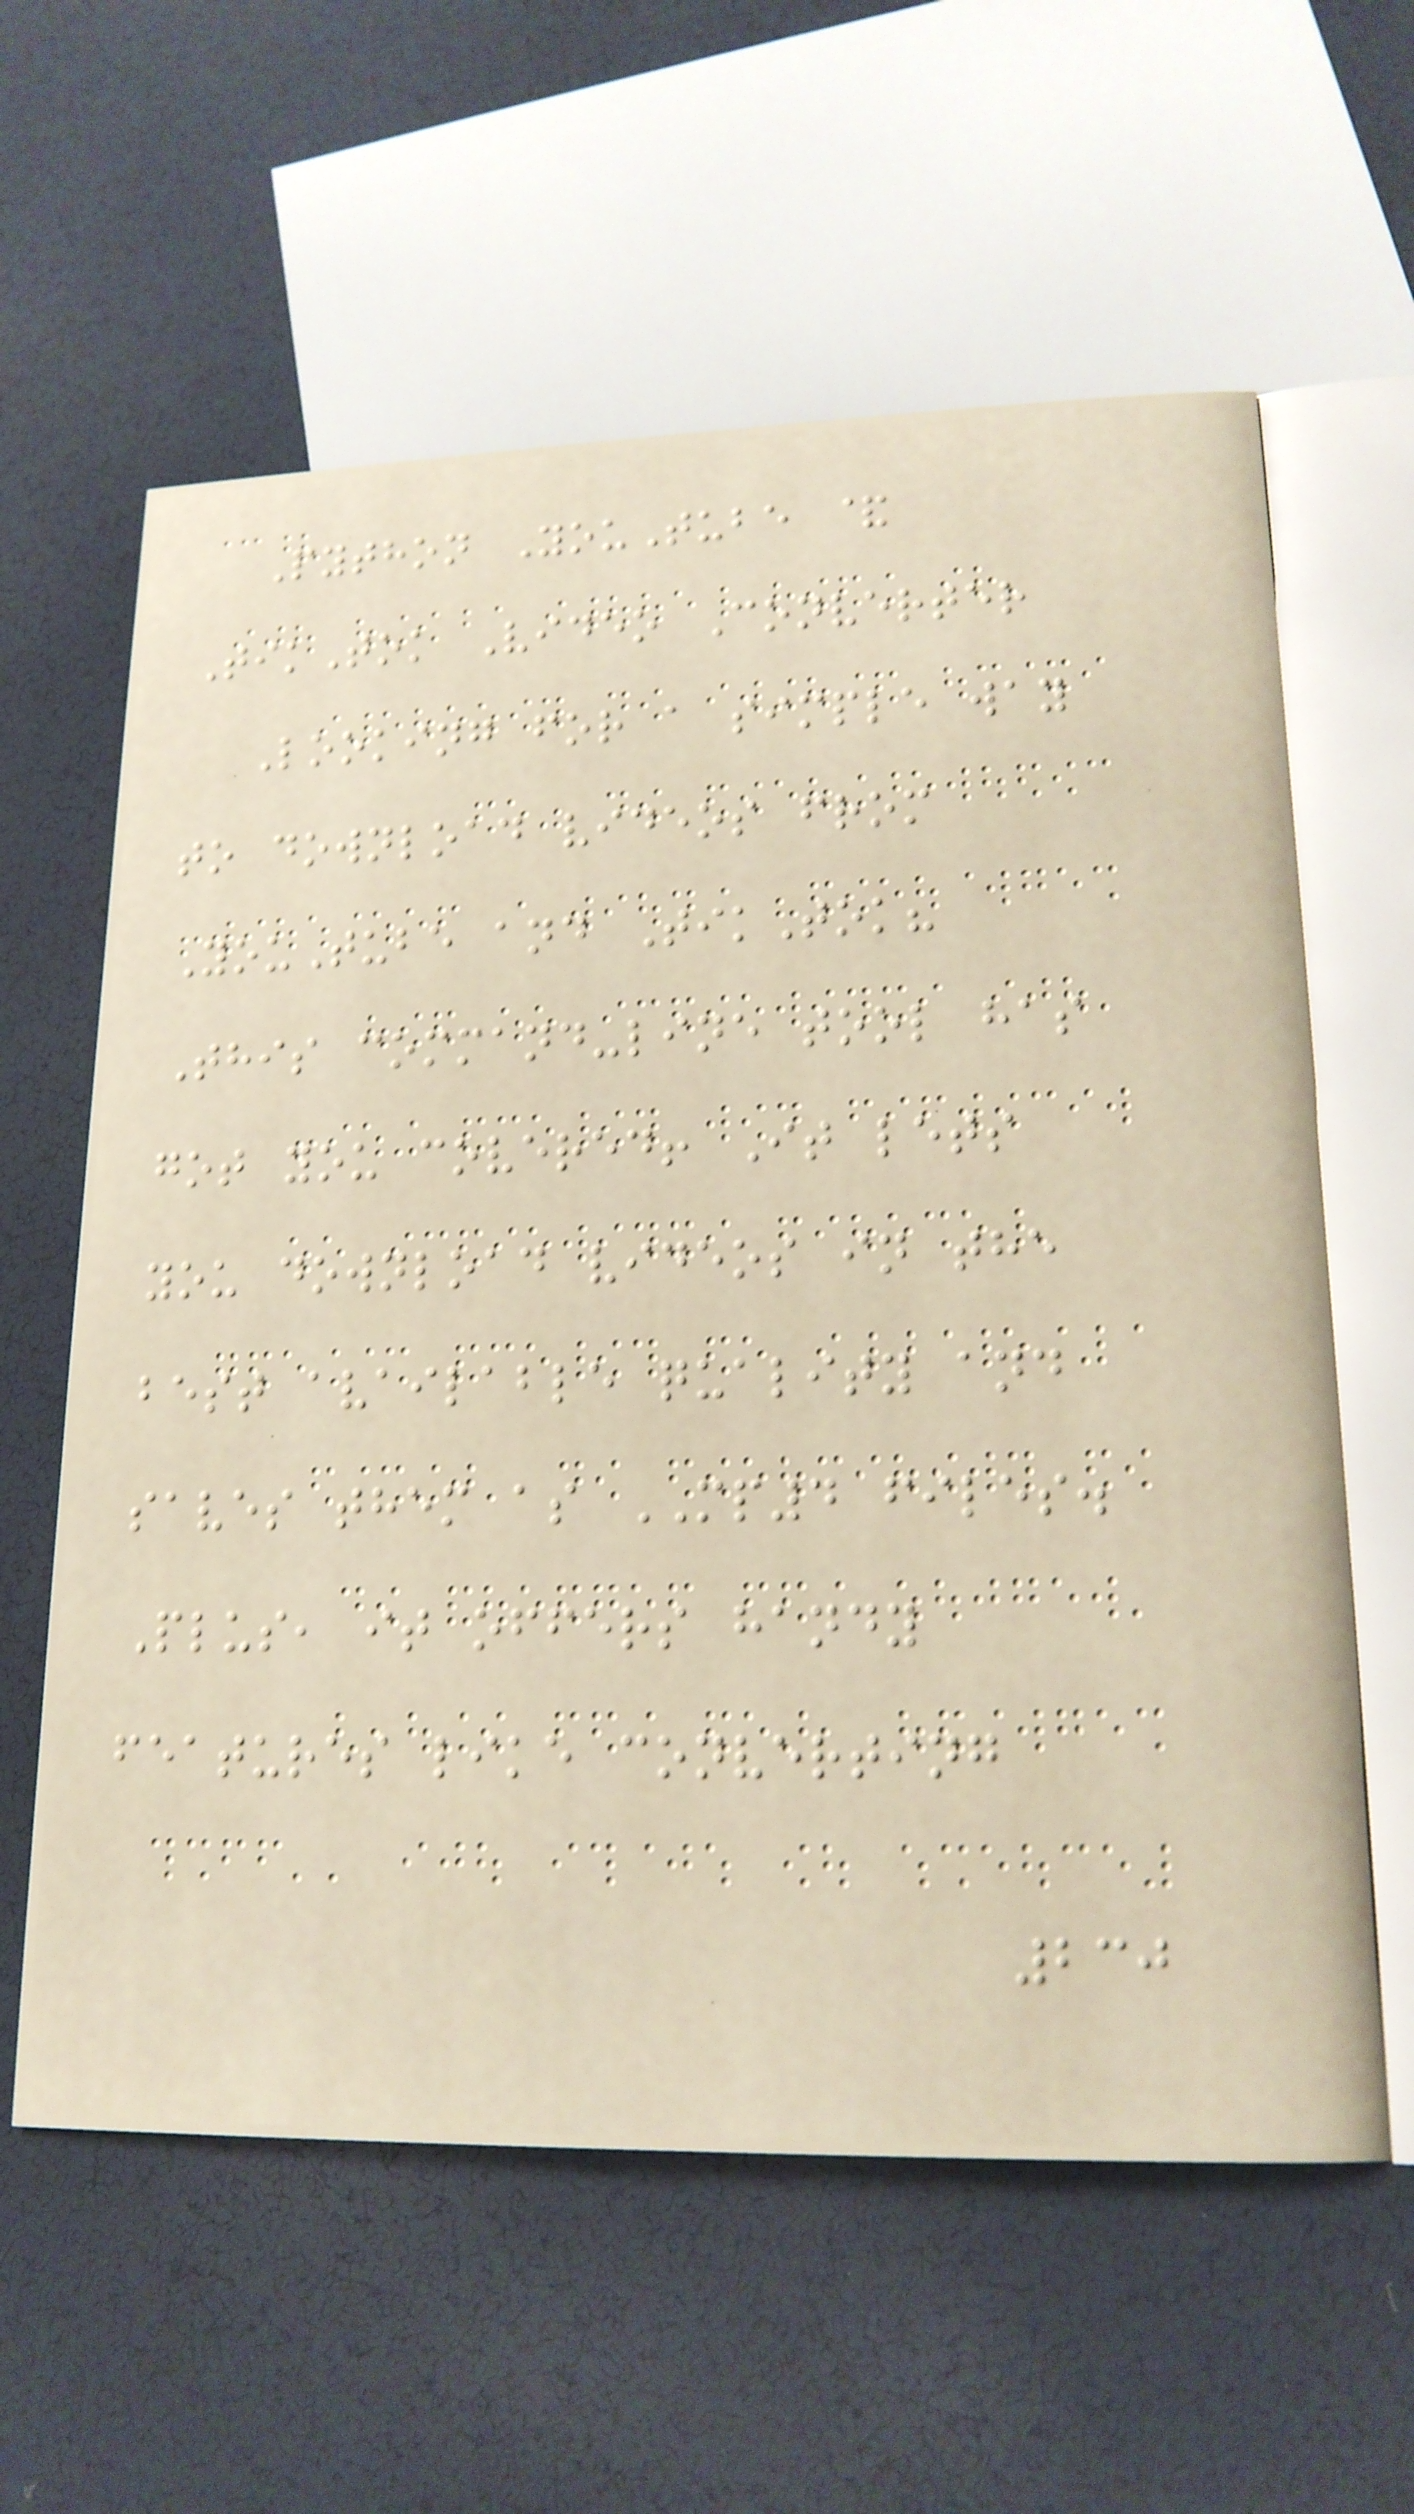Python YouTube &
TikTok Video Converter
Looking for a simple way
to download videos from
YouTube and TikTok?
This command-line tool has
got you covered! It lets
you download videos in the
best available quality and
saves them as MP4 files.
Plus, it offers handy
features like converting
230
